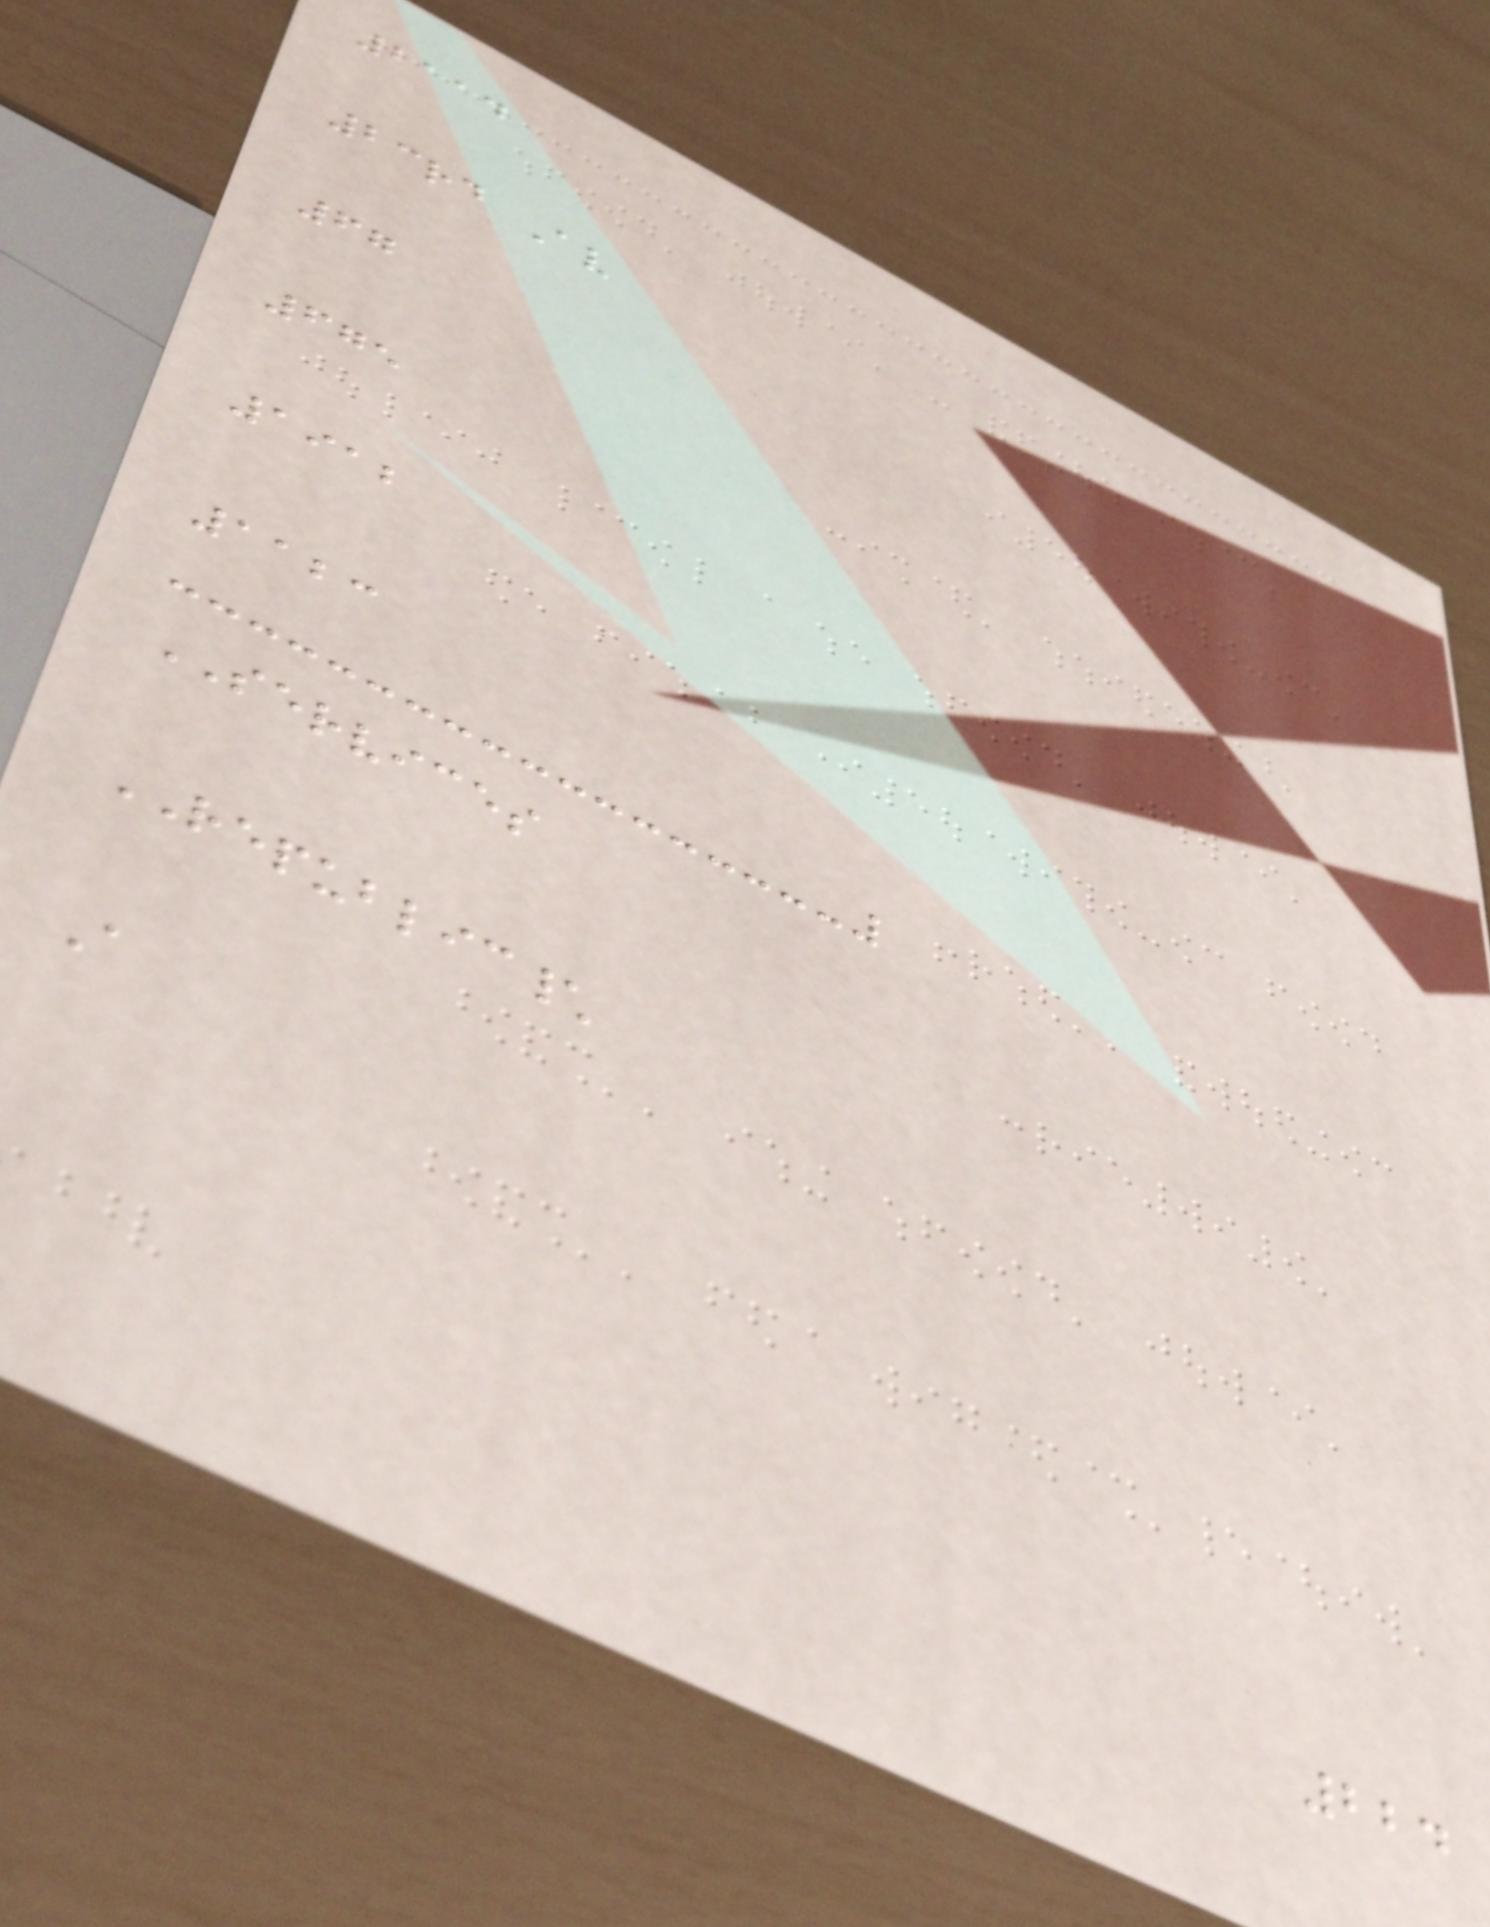2114
23rd Av
67
675
1912
1123
SERVICES
REPUBLIC\
A
224
